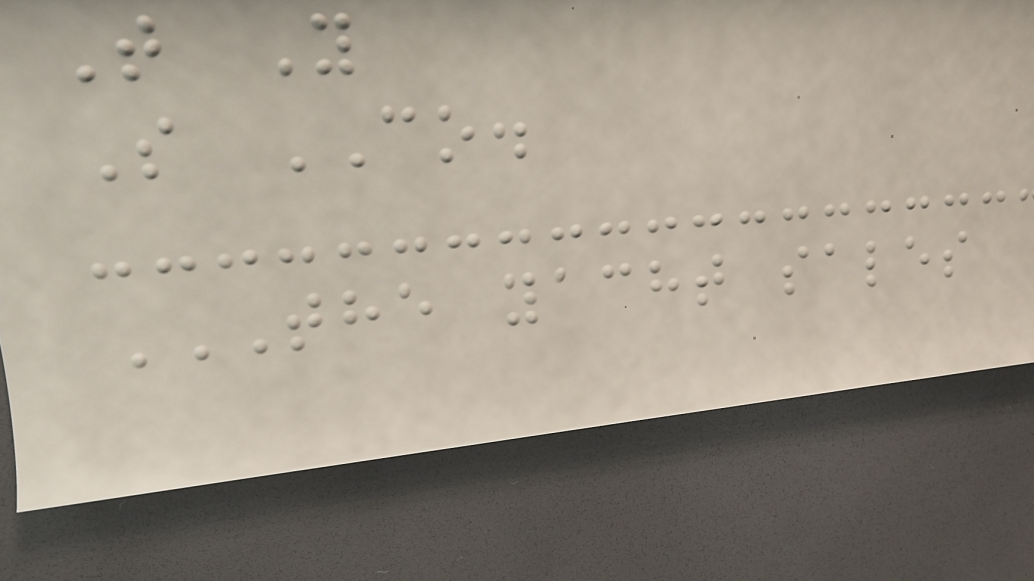T Y
S CO.
THE YACHT SALES
